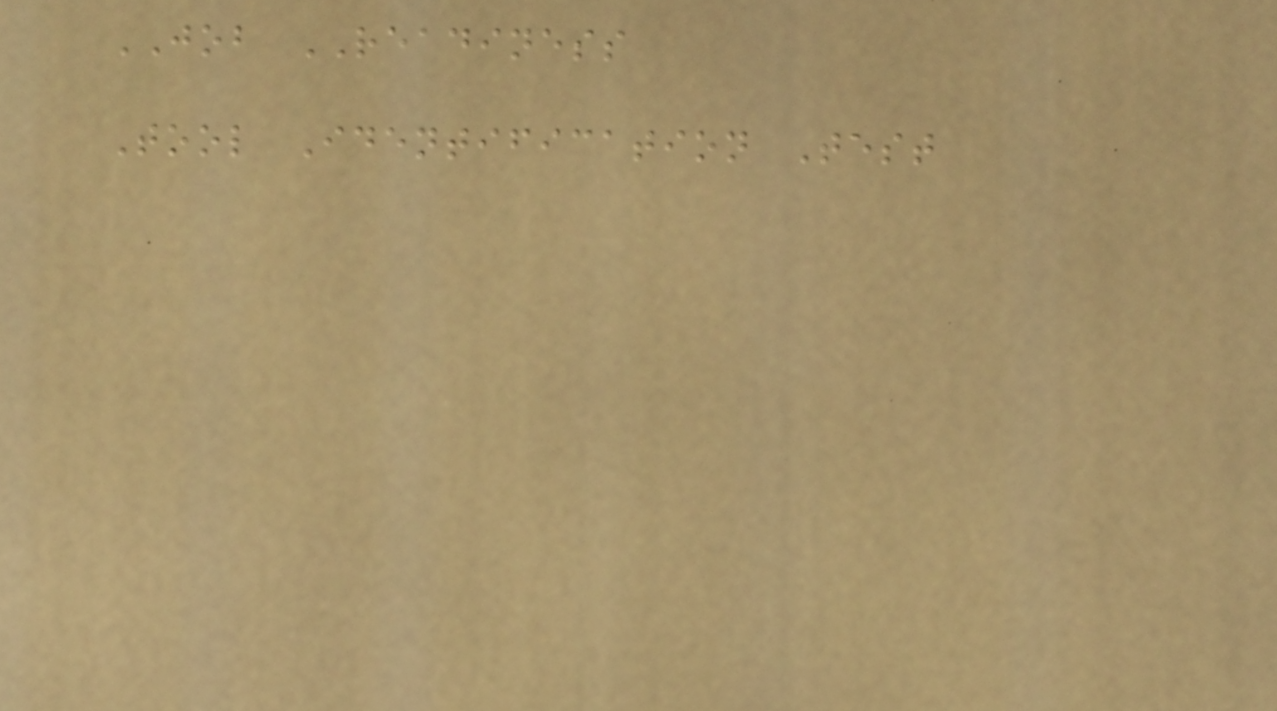JOB READINESS
Tool Identification Test
